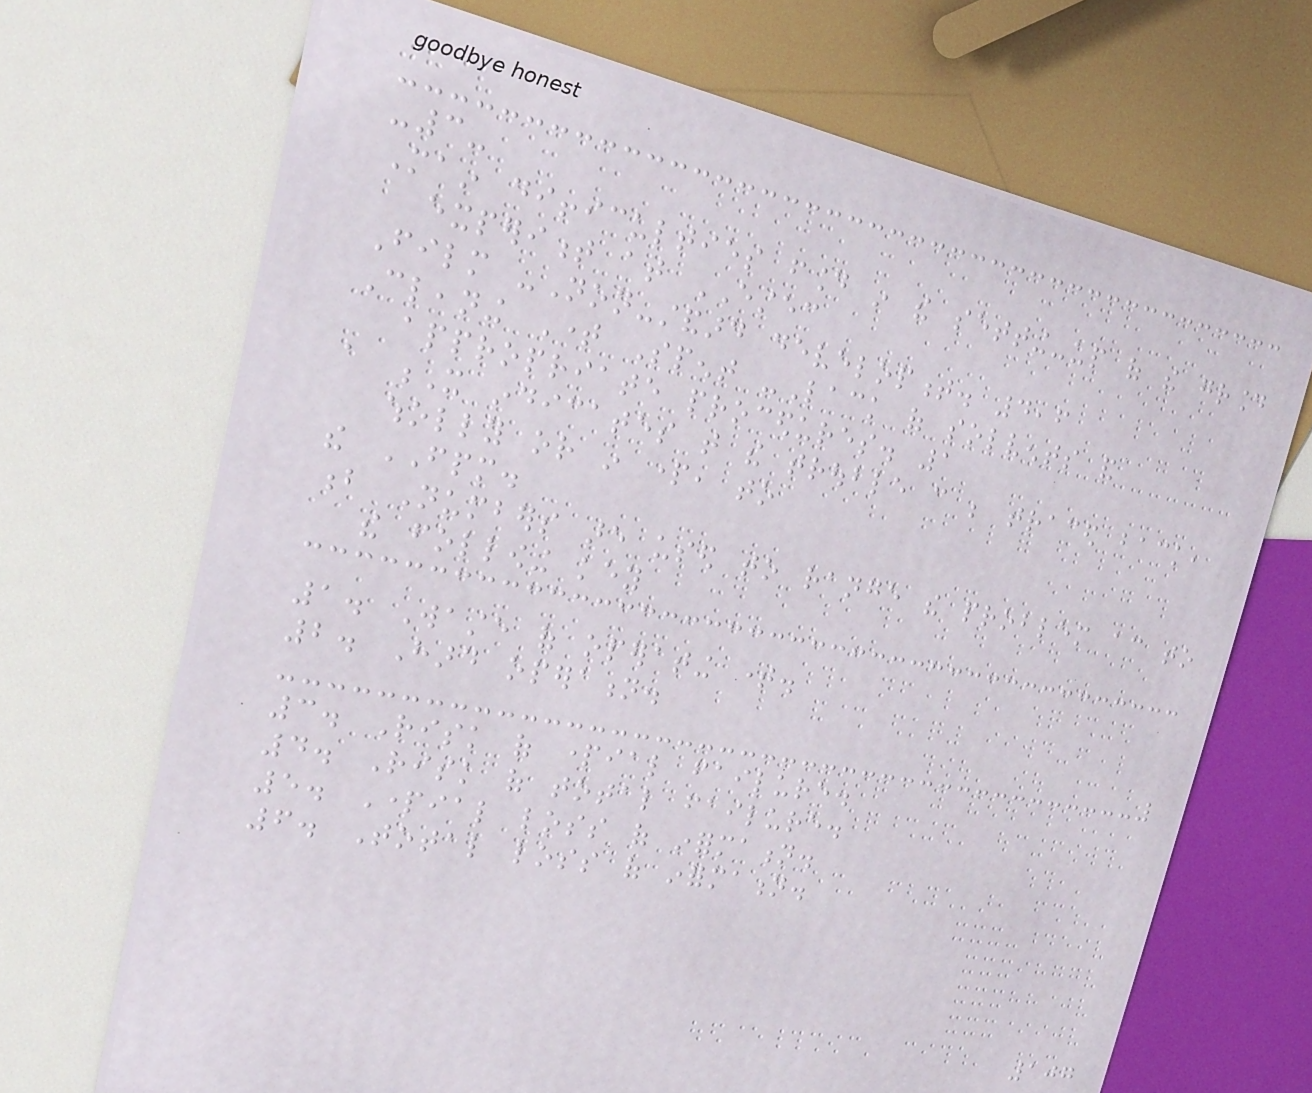-3-
Main difficulties found in the setting-up of the ground
experiment at ESTEC
Film -Non-standard development. 4,6
Cleaning Time Spent -Lack of solvents and
appropriate procedures. 1
a X indicates that the trouble can be traced back,
wholly or in part, to
the FPM.
b Numbers are used to range the problem according to
the following key
1. Waste of operating time.
2. Hard operation.
3. Risk of partial failure.
4. Risk of total failure.
5. Partial loss of information.
6. Total loss of information.
107
